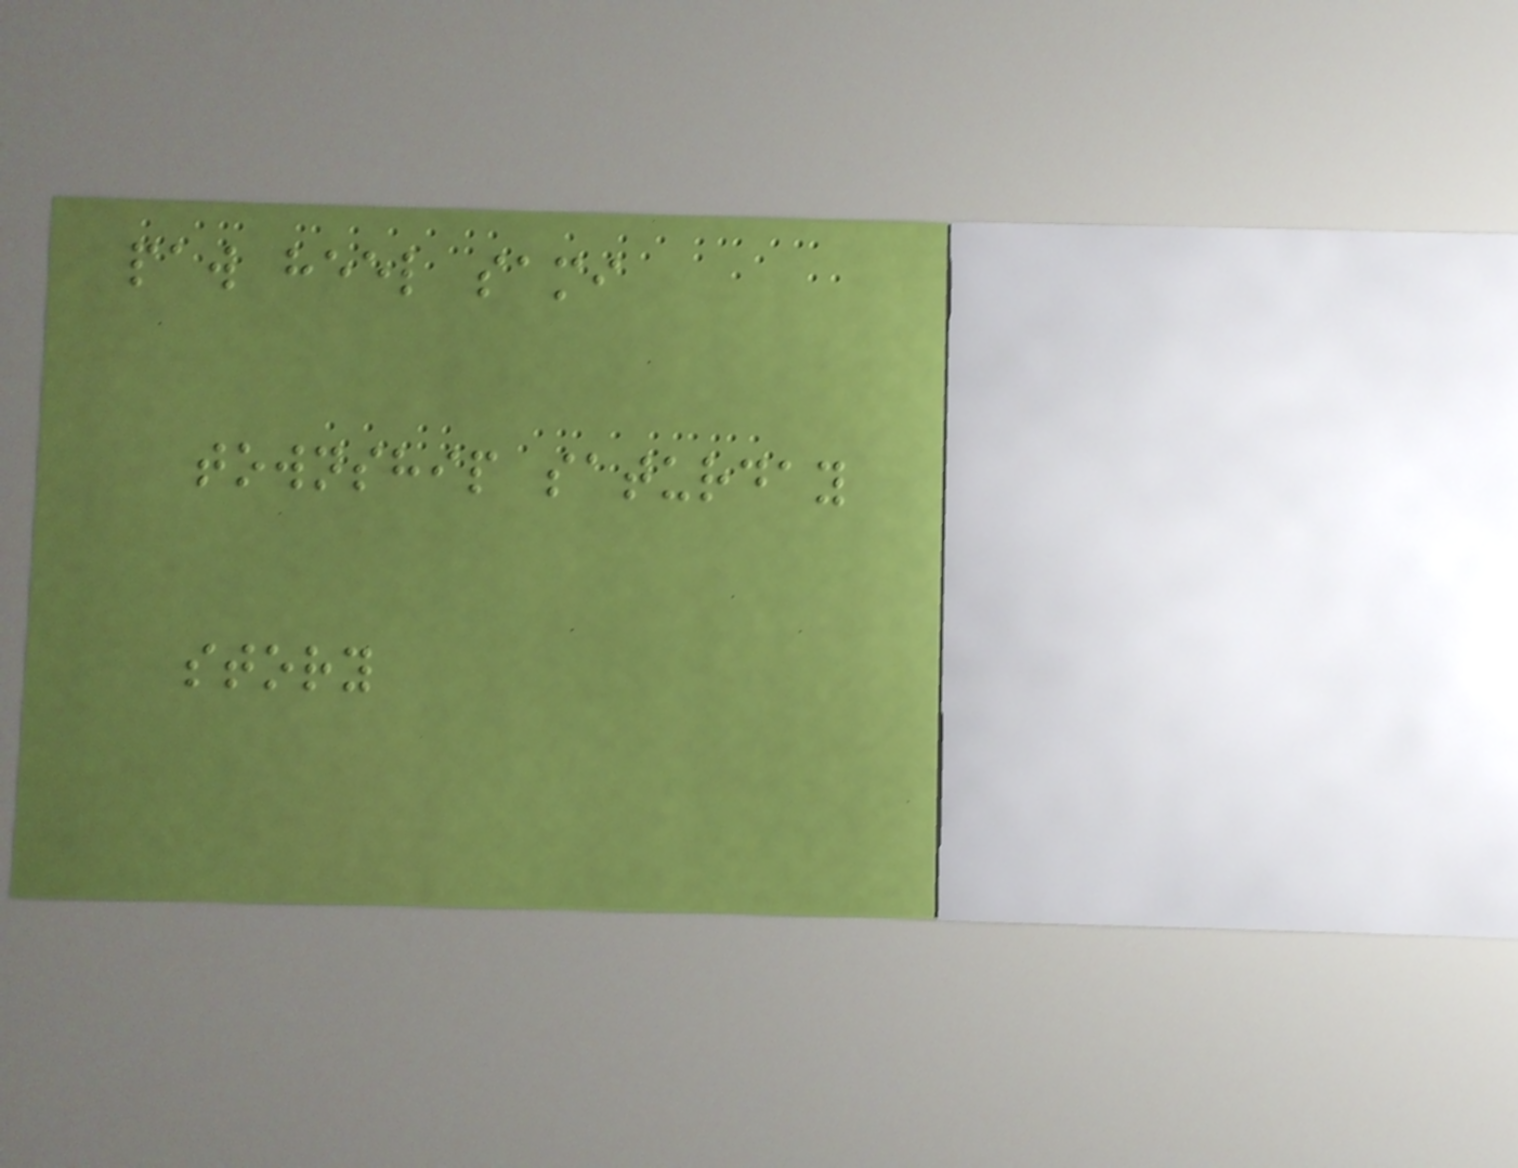paw heel sami
township saturday
story
